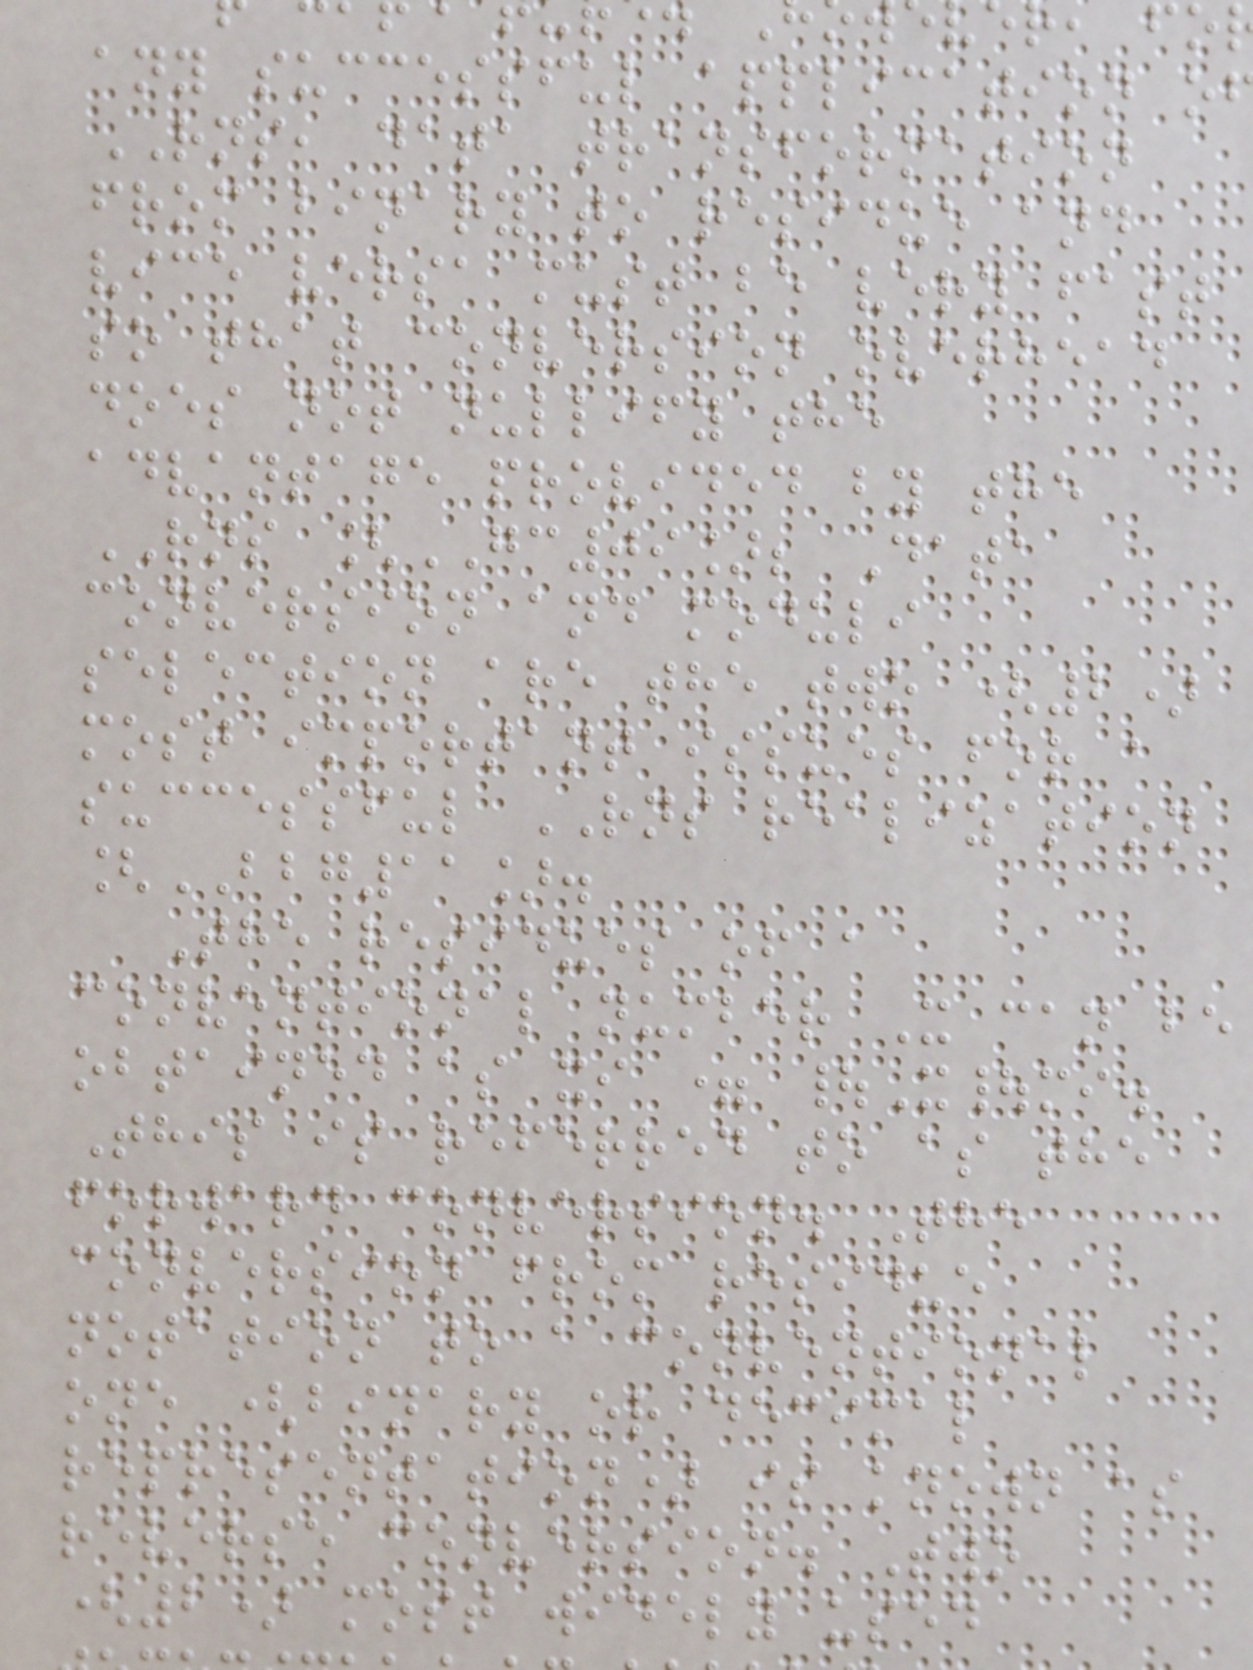any successful application o
RNS, data transformation
from binary to residue and
vice versa must be very fast
so that conversion overhead
does not nullify the
advantage provided by the
RNS [GC09]; Data
conversion and moduli
selection are the two (2)
most important issues for a
successful RNS realization
[BBG11].
The residues of a
conventional number X can be
obtained as xi = |X|mi.
This is referred to as the
forward conversion. The
conversion from residue
notation to a conventional
one (binary or decimal
representation) is known as
reverse conversion. Two
(2) most widely used
